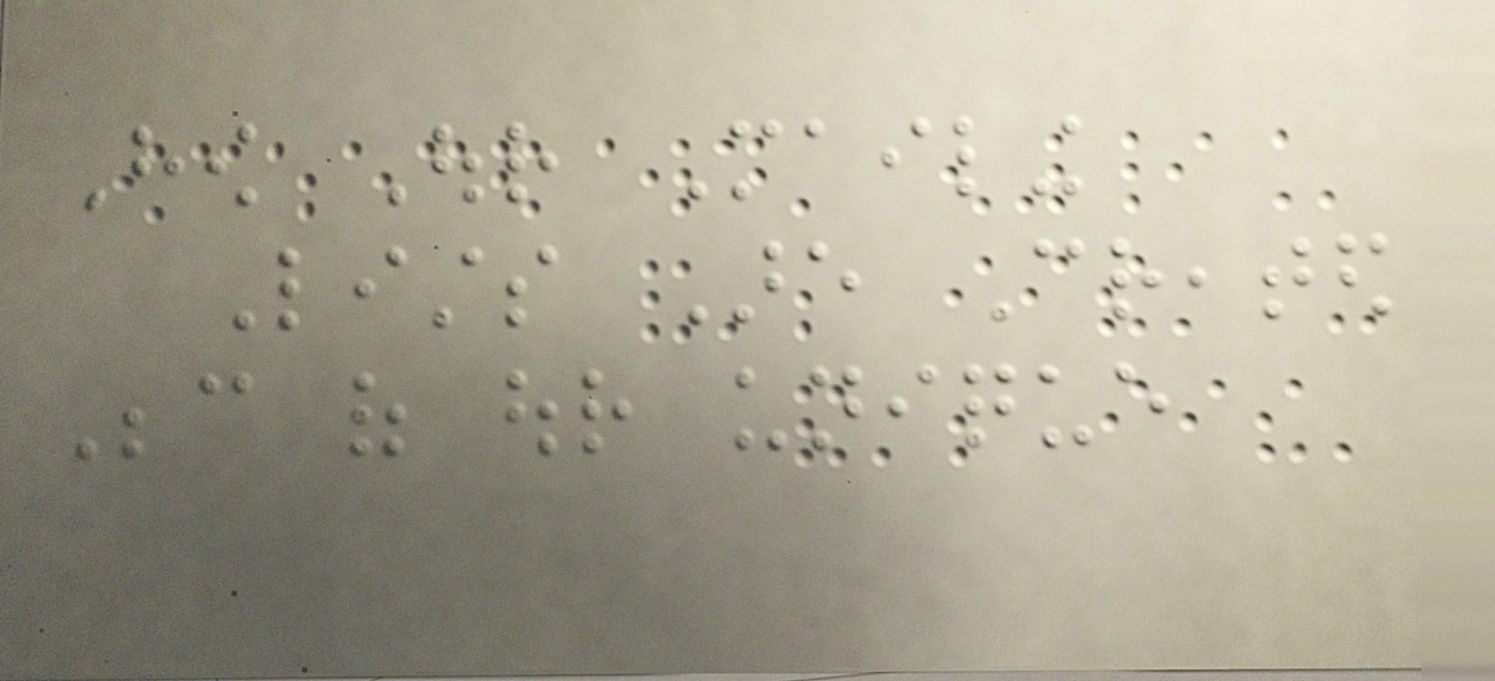How Our Mailing
Lists Are Created
Because of our unique
